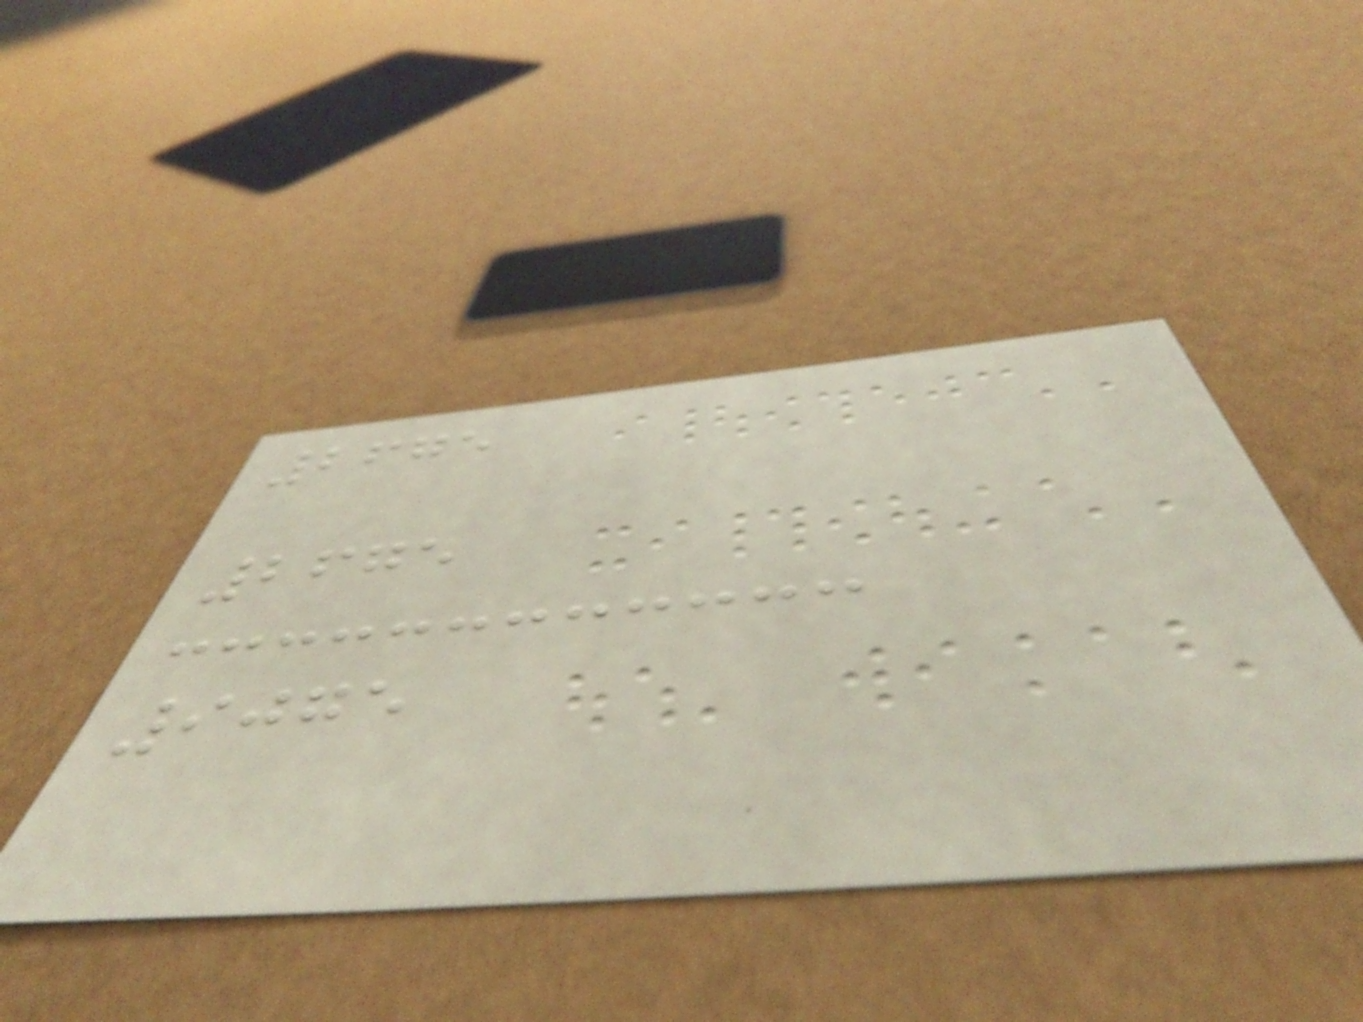2675
2675
9075
